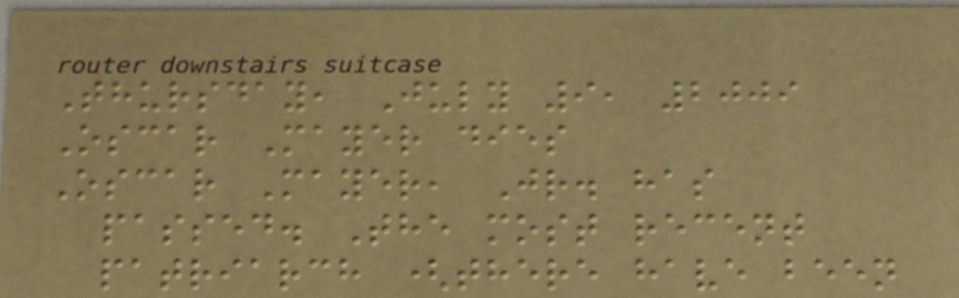Thursday, July 9, 2009
Oscar Mayer dies
Oscar Mayer, Jr. has
passed. The most recent
patriarch (there have been
